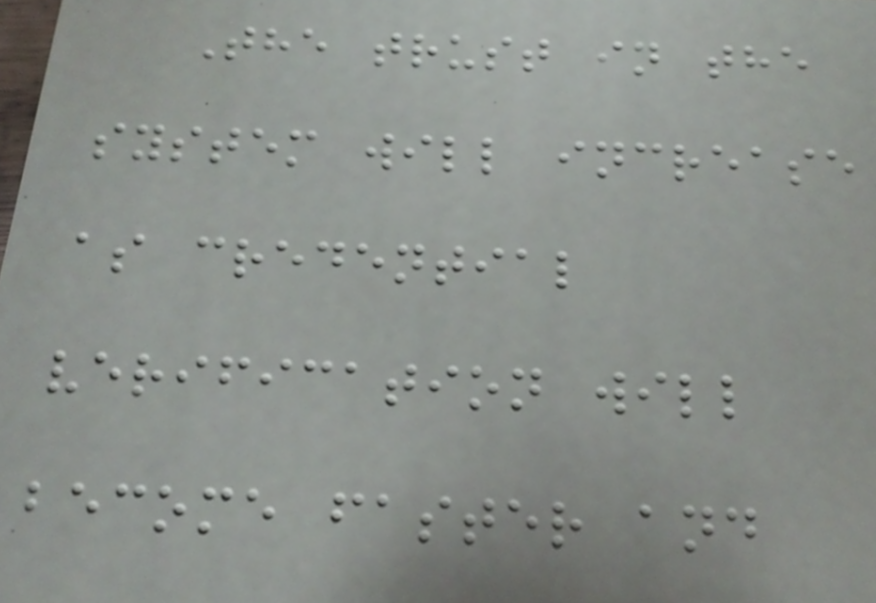The trust in the
system will increase
as credential
verification will
become faster and
